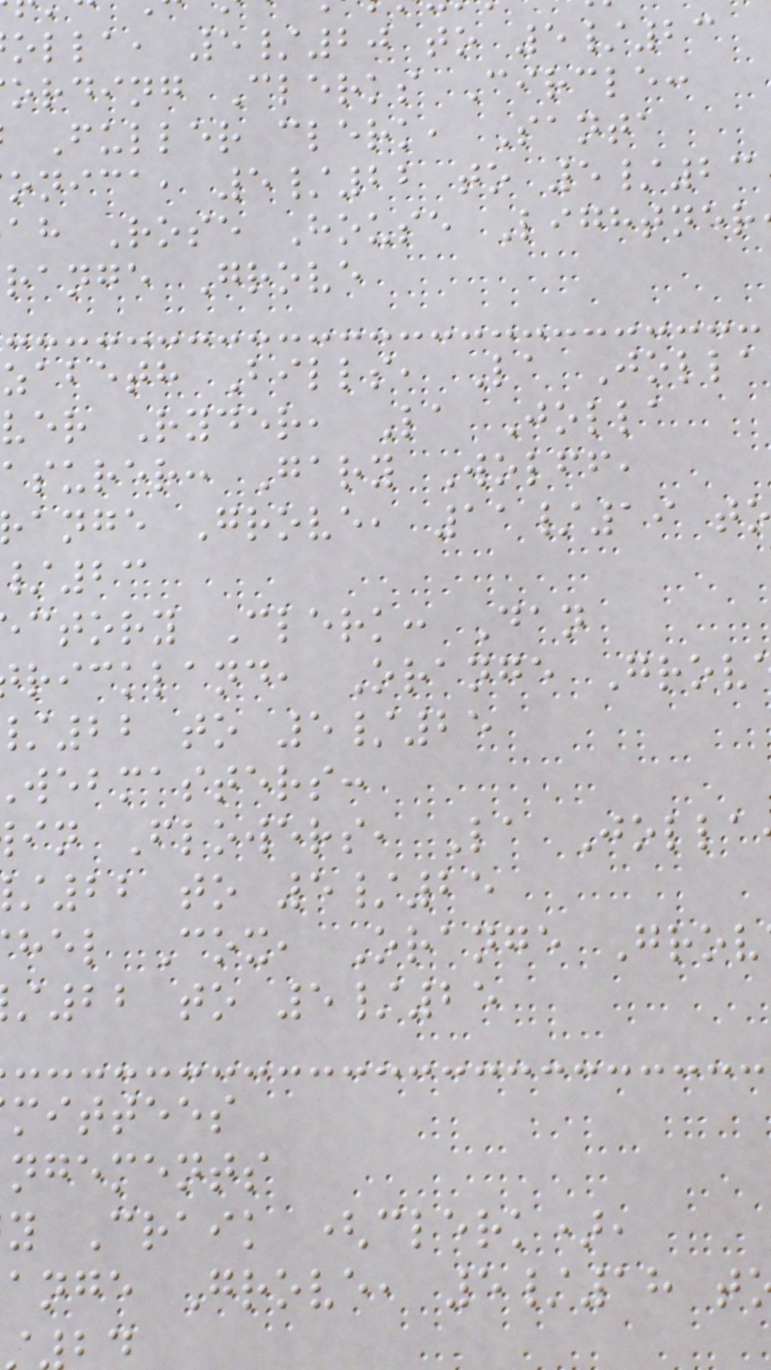olla, 5/20 to 5/23
ording Clerks Circle:
Fuller clerk, Santa
onica, 5/22 to 5/23
ah Rose House Lightner
range Grove
zabeth Bills, La Jolla
ver Ryder, La Jolla
asurer: Gary Wolff,
ange Grove, 11/19 t
ctory Clerk: Dan
rickland, Orange Grov
22 to 5/25
webmasters:
in Flowers, La Jolla
22 to 5/25
hel Cox, Orange Grov
22 to 5/25
mittees
ngements
y Craik (clerk),
ange Grove, 5/18 t
